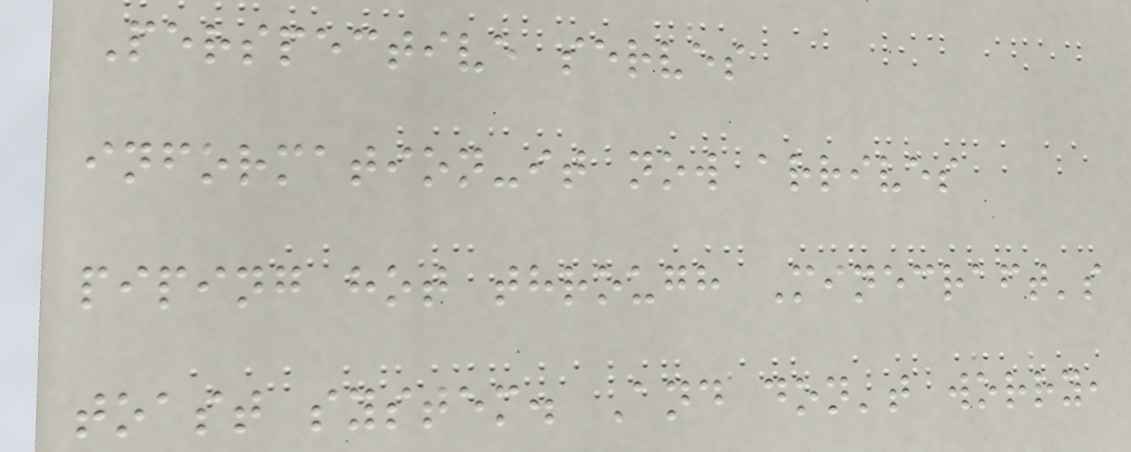Perspective serves
information-it now arrives
piping hot through Minecraft's
toast system. And don't worry,
